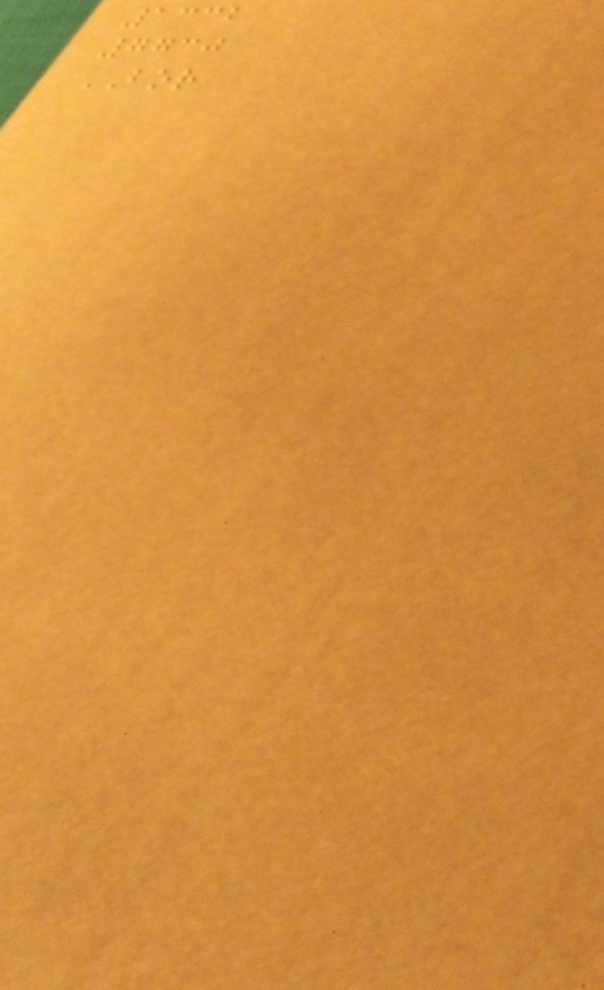1332
7730
BOR
